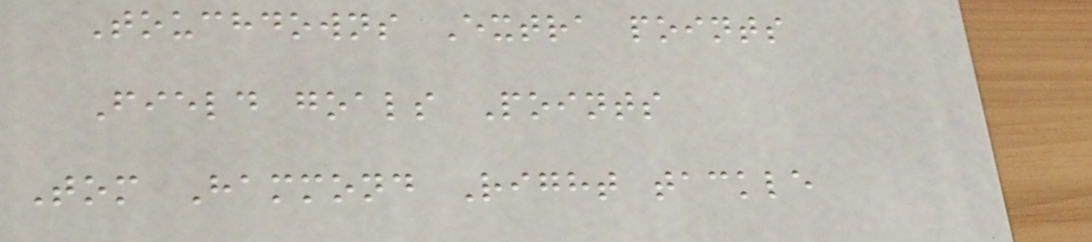Touchdowns Extra points
Field goals Points
Tom Hammond Right tackle
